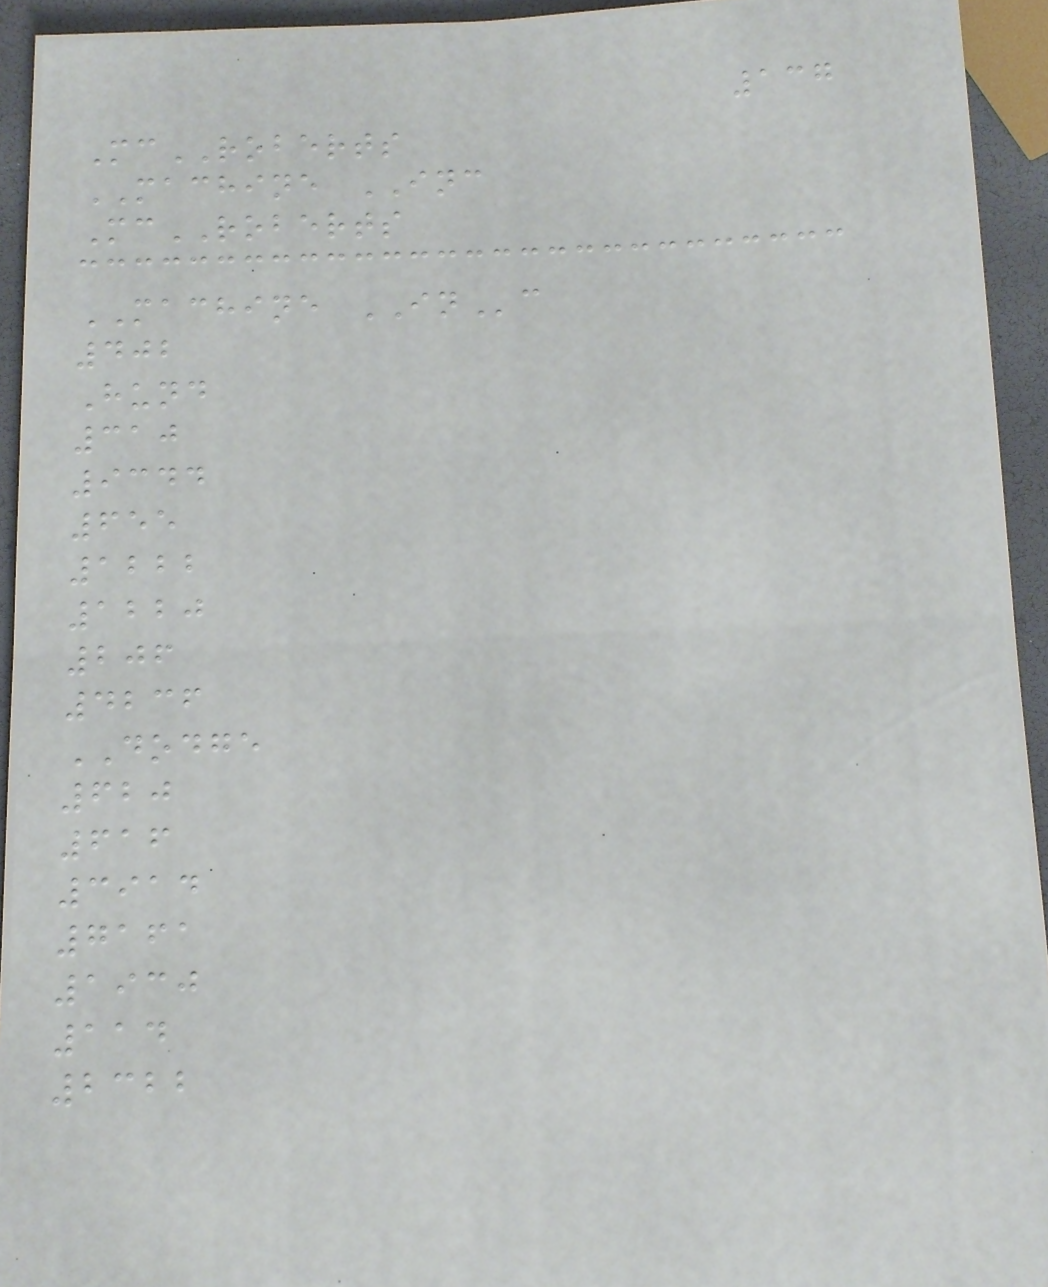137
McROBERTS
MACHINE INC
McROBERTS
MACHINE INc
402
Hund
310
9344
655
1222
1220
206
4236
DODGE
620
616
3914
7161
1930
114
2322
